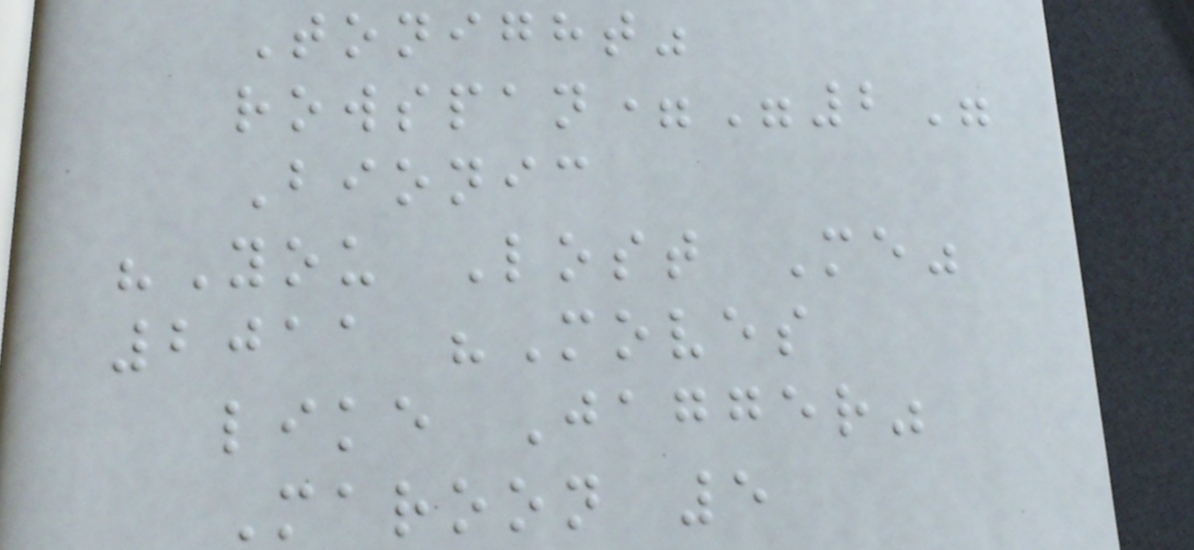Tonight"
rowspan="2"
Bionic
"You Lost Me"
2011 "Moves
like Jagger"
Maroon 5
